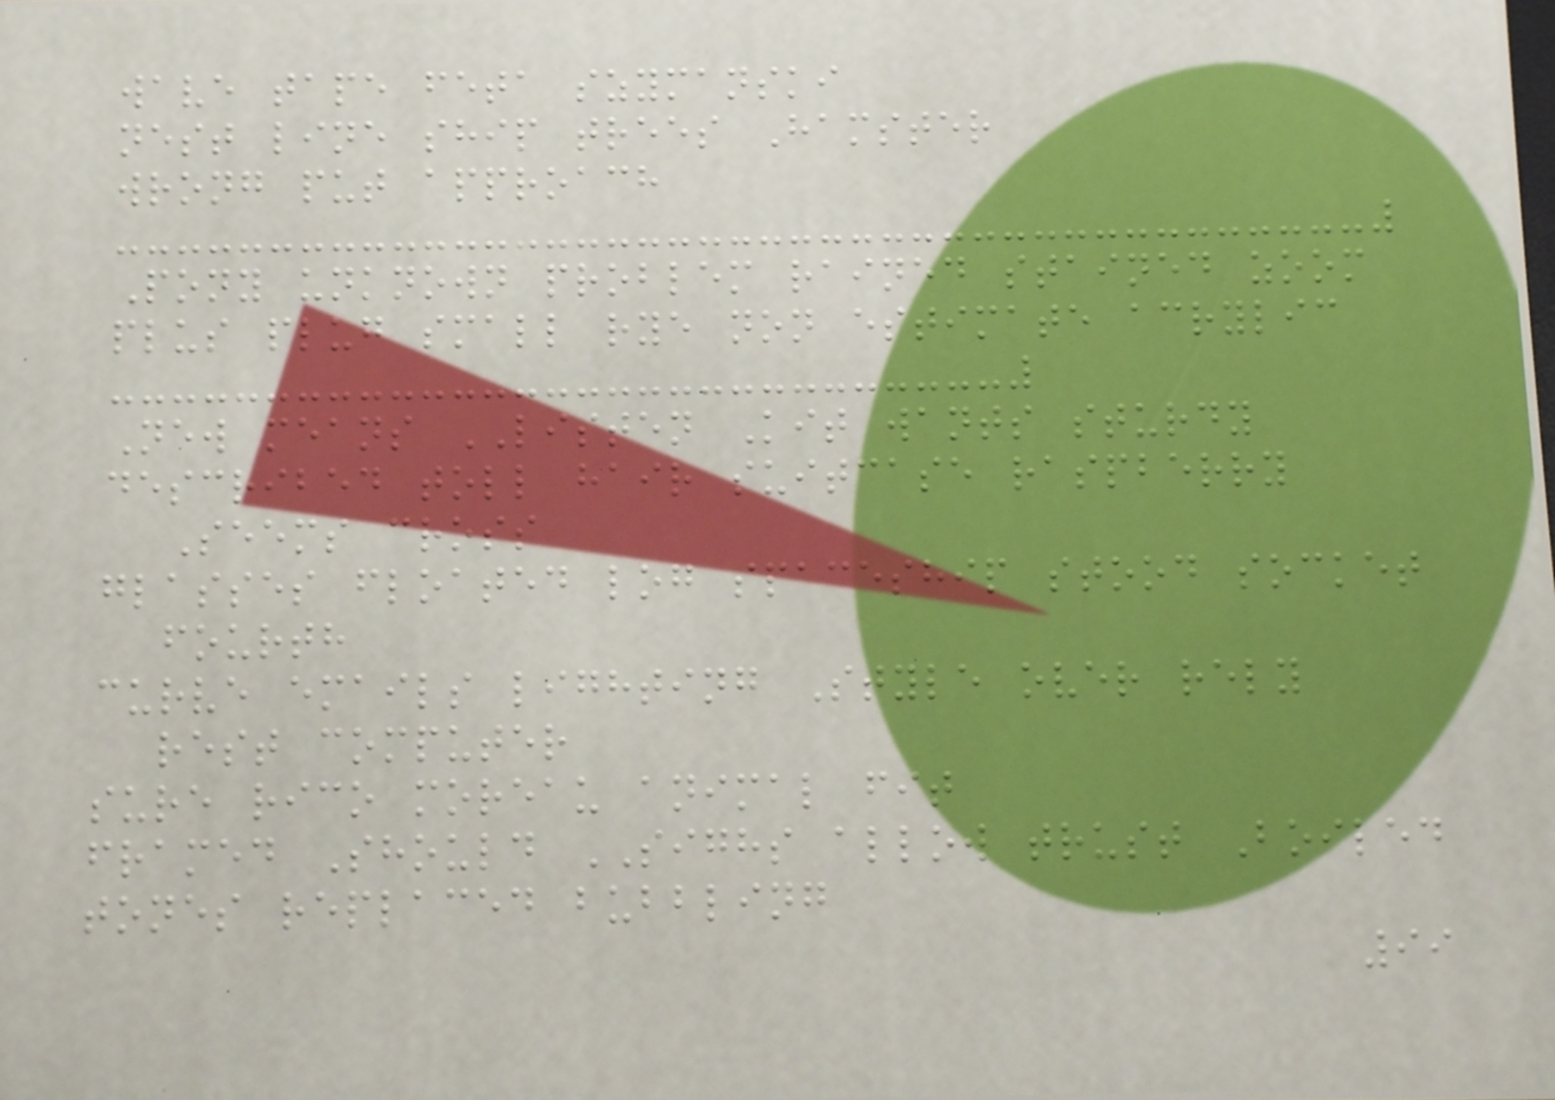wave tape feta szymanski
nest line ship trees Hamster
wrong put approach
Pony unknown problem rained stained zoom
plus plug small rye non estimate acrylic
New means LISTEN Kit wants sturdy
described toll hair suitcase raspberry
Seems cross
glasses floated log spaceship stood socket
fourth
curve emails lighting Style over rely
rest computer
sure rico moreau animal fit
framed Should SIGHS allow trust Boiled
tones replaced bubbling
99
